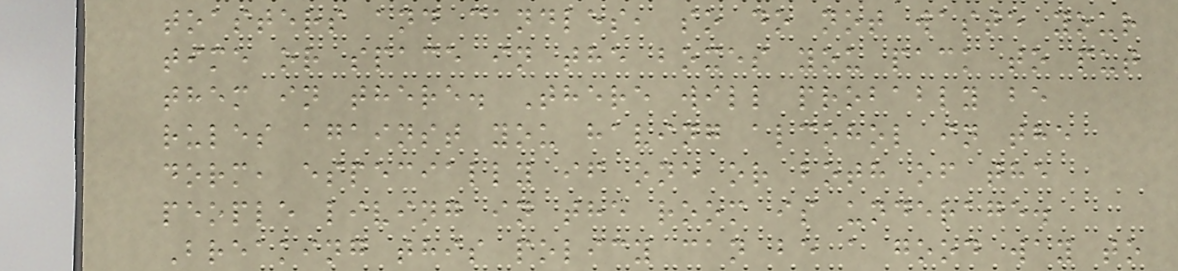toasters and candles, so do not waste your
time or space in the boxes you pack to put
them in there. There will probably be
rules against you having alcohol in the
dorm, especially if one or both of the
people living in the room is underage.
Breaking this policy can be a good way to
